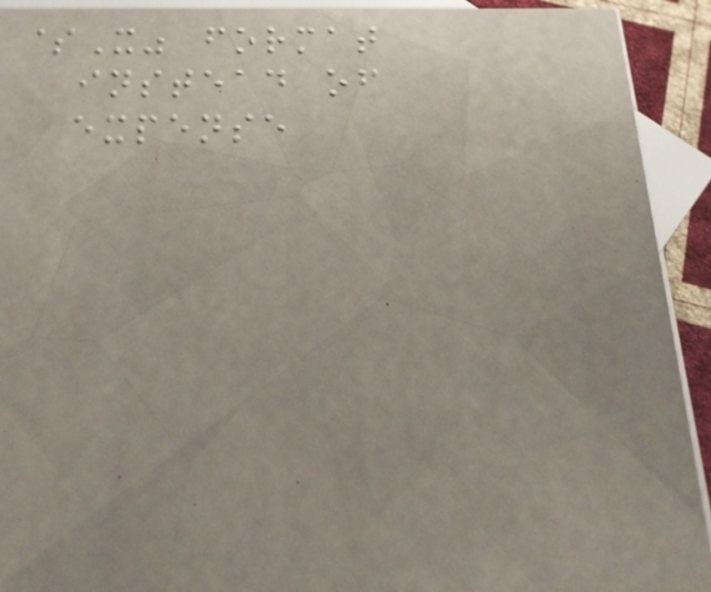$X" format
instead of
expense
